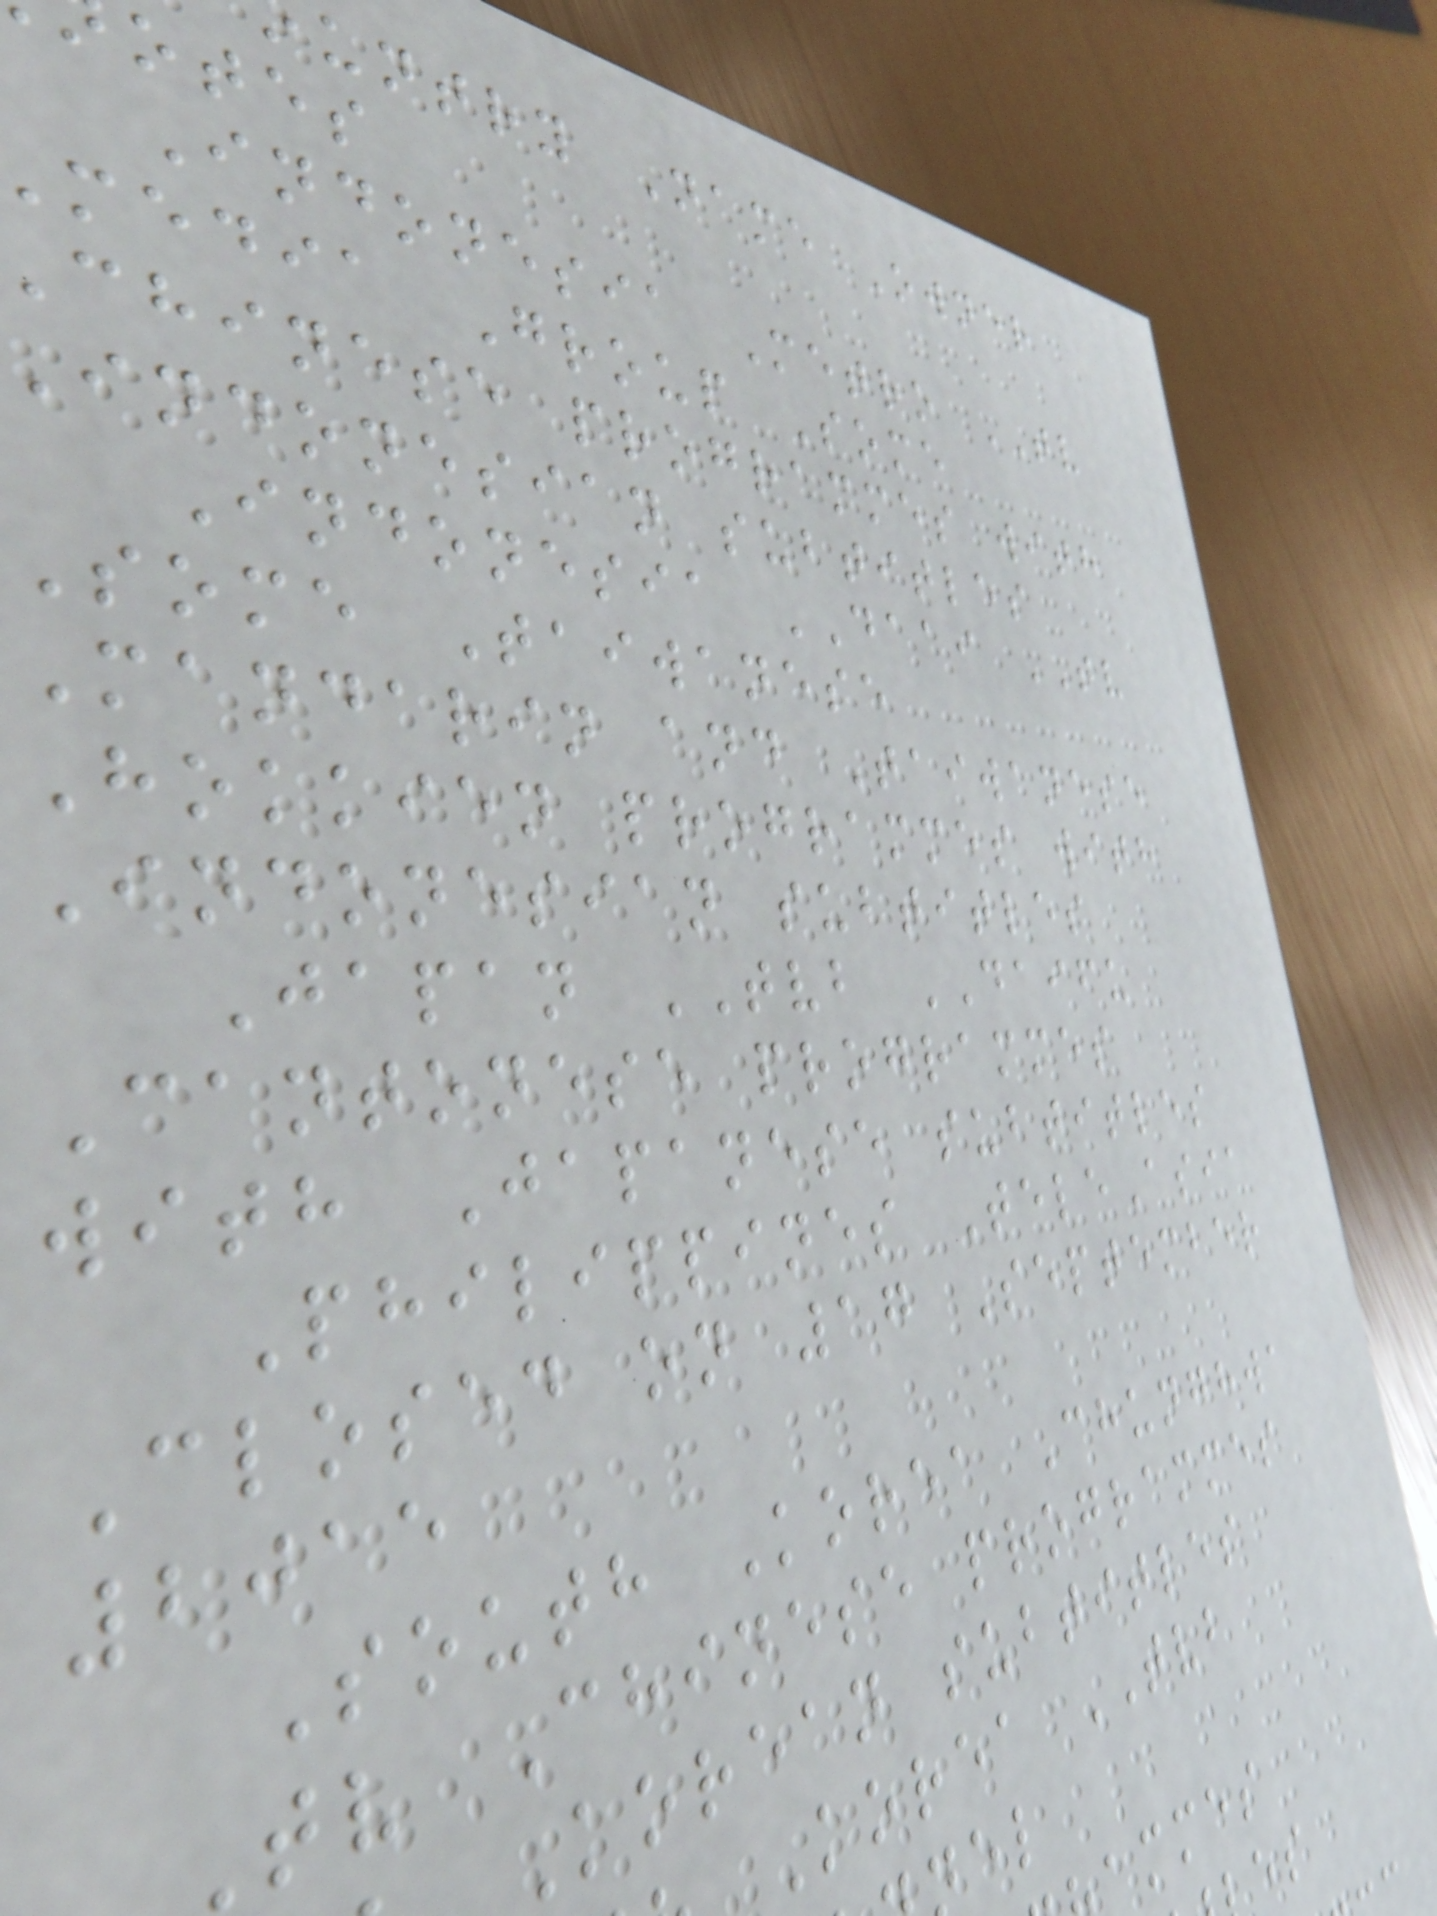untry Name Owner
otes
Indonesia Metro TV
media Group Some
chinese programmes with
indonesian subtitles
Indonesia DAAI TV
Some Taiwanese
Mandarin and Taiwanese
Hokkien programmes with
Indonesian subtitles
Japan TVB DAIFU
Cantonese programmes
with Japanese subtitles
Philippines TeleAsia
Closed on 17 September
2015
South Korea Chunghwa
tv Chinese programmes
Korean subtitles
Korea TVB
